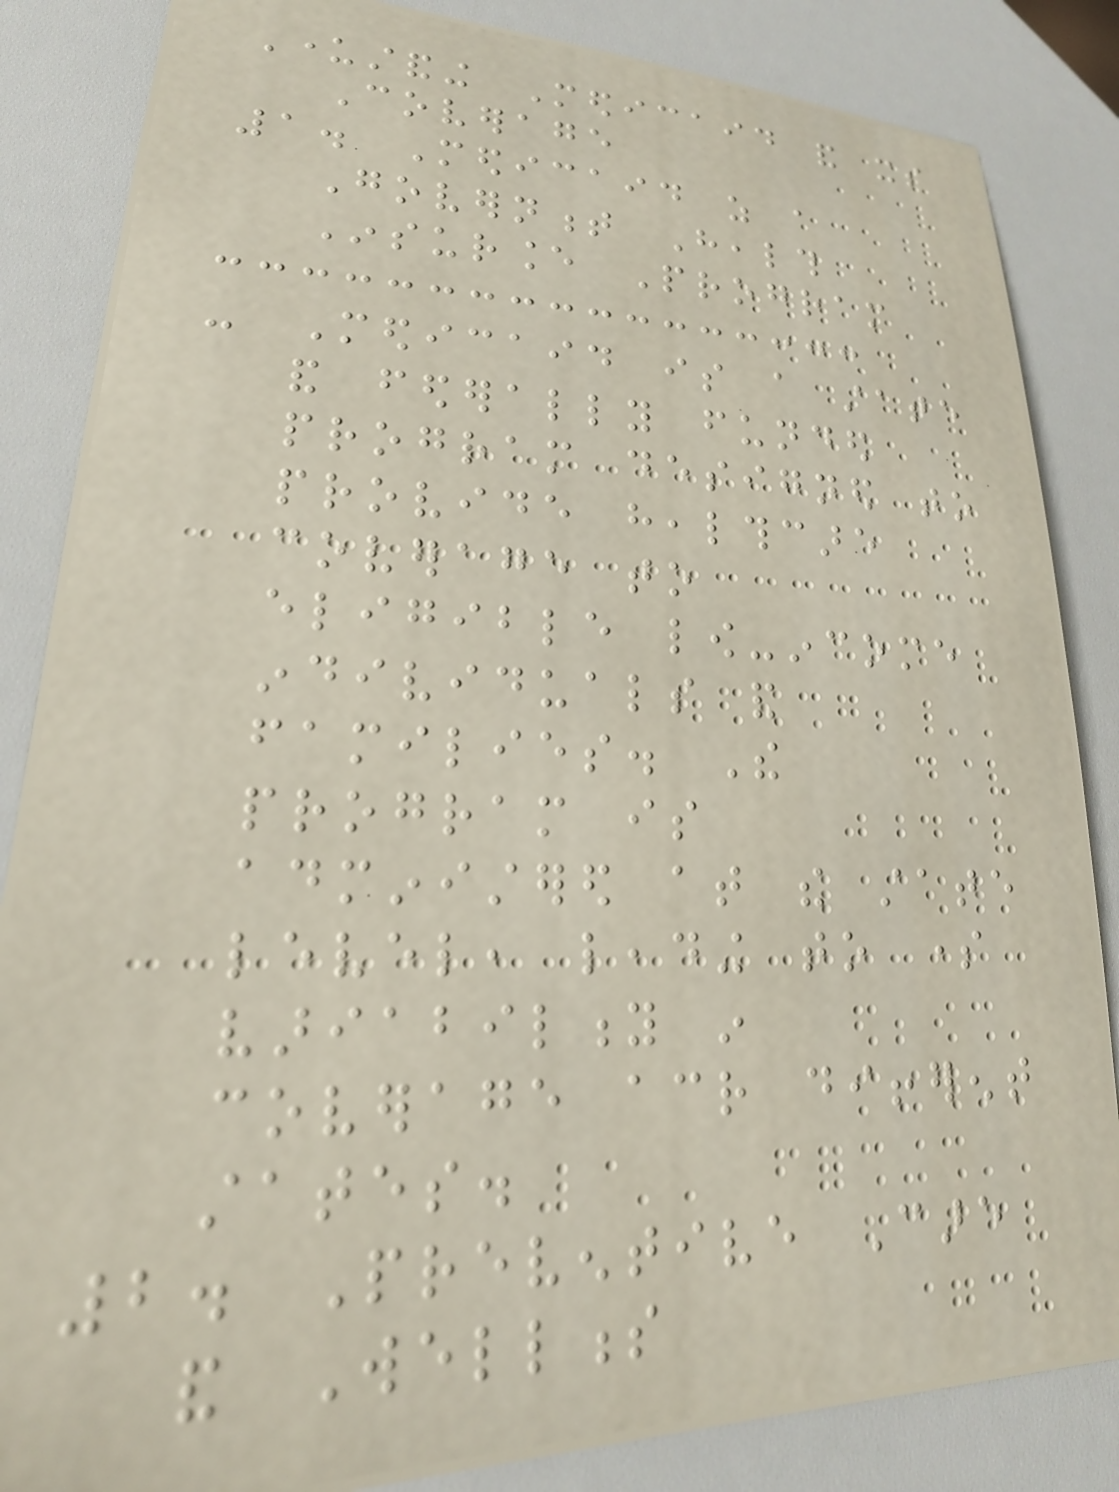Understanding Medicaid and its
Coverage
1. Medicaid as a
Government Health
Insurance Program
- Medicaid is a state
and federally funded
program designed to
provide healthcare
coverage to
eligible low-income
individuals and
families. The
program is
administered at the state
level, leading to some
variability in
coverage across different
states.
2. Preventive Care
and Wellness
